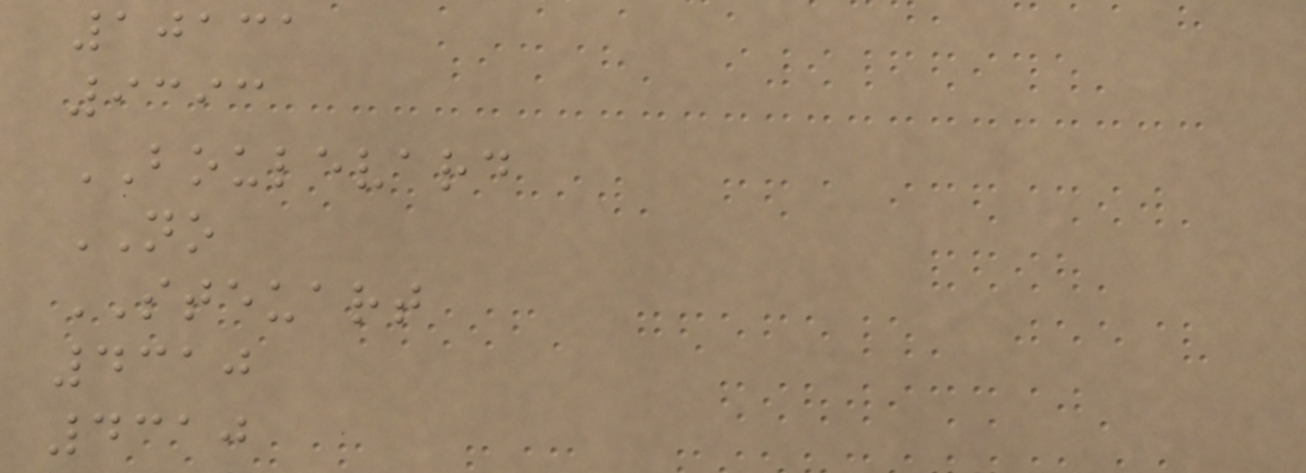10131
9393
BOULEVARD
NO
STEUART
4310
4310
